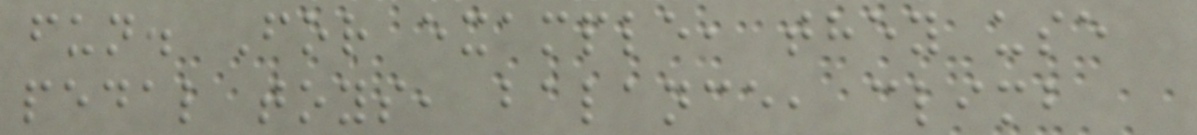fun. For example, they use
pedal toys, balance, climb
